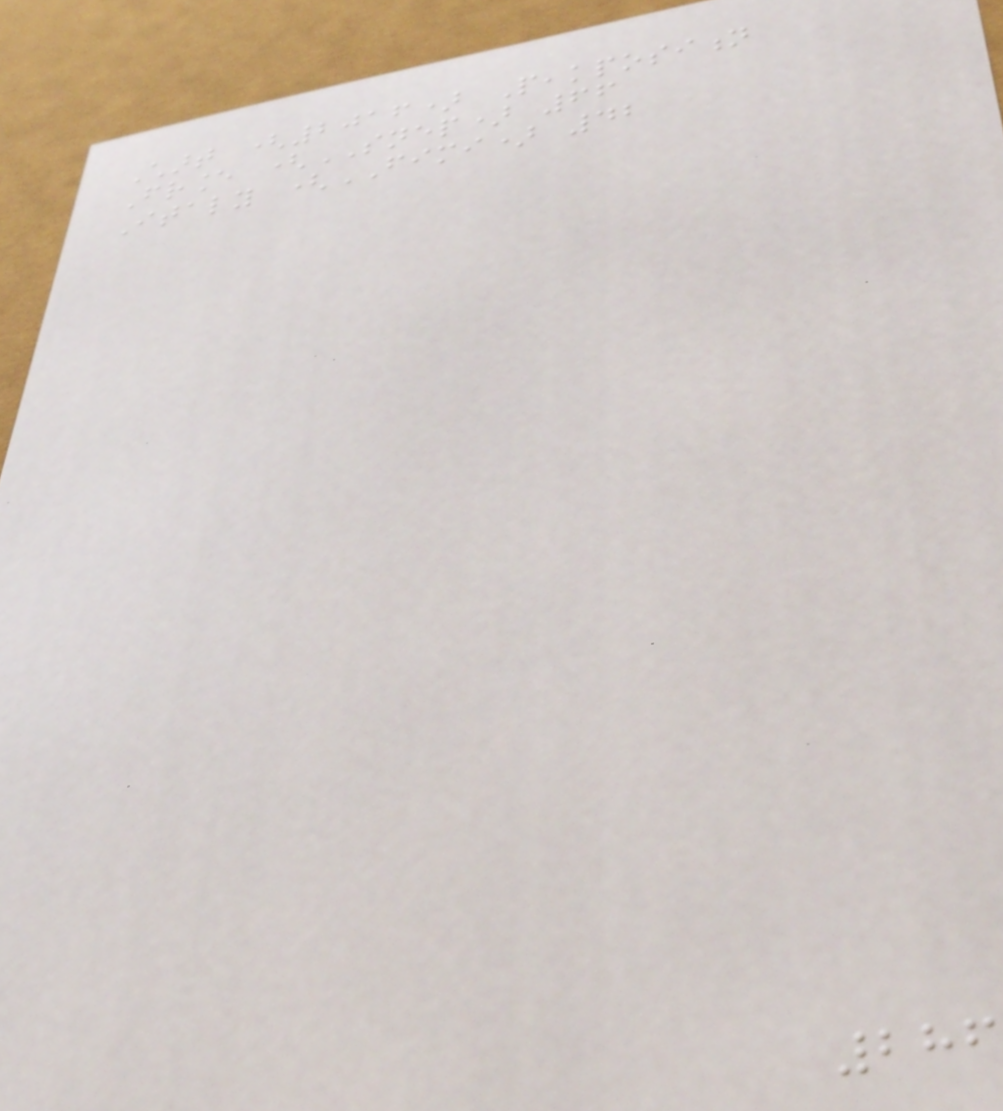Chart (2016) Peakposition
France (SNEP) 66
Italy (FIMI) 42
286
